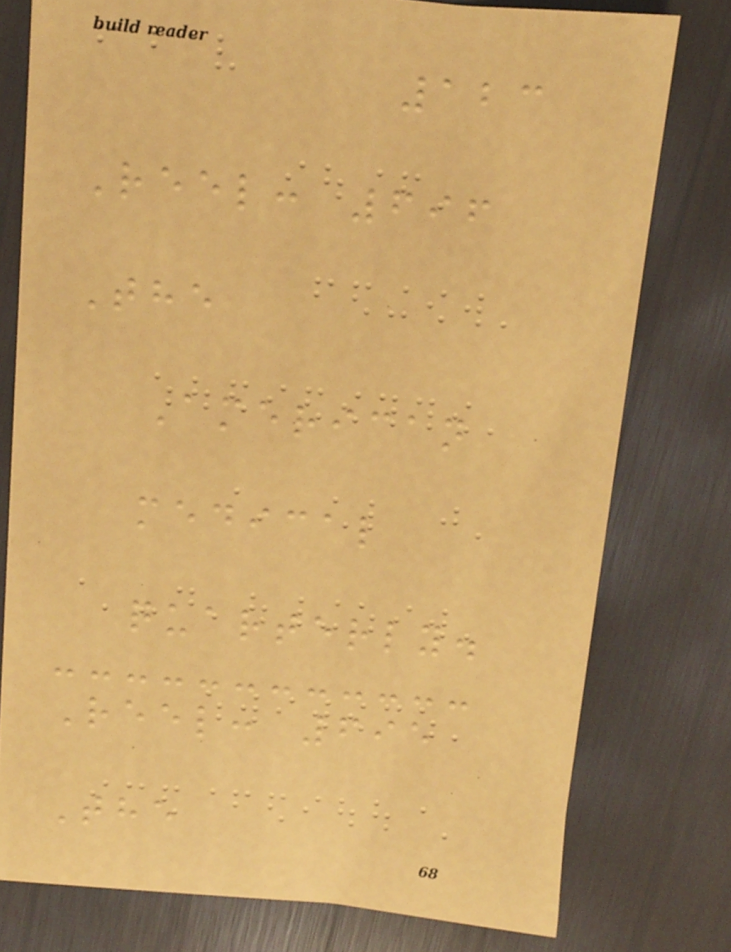123
Reel: 696
The
American
medical
quarterly.
Reel: 695
The
